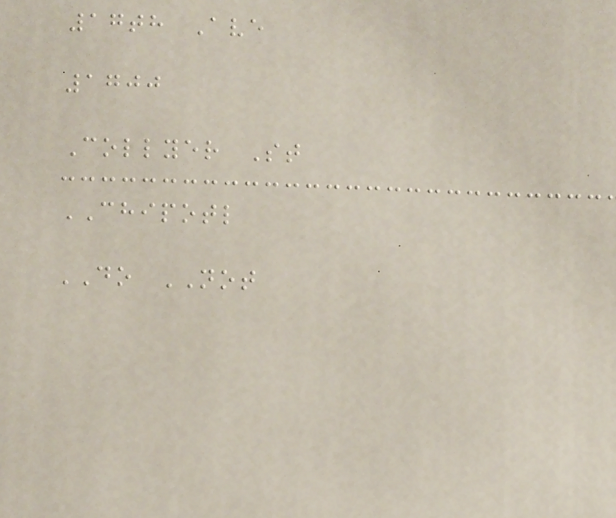17th Ave
1700
Collyer St
CHIPOTL
DO NOT
